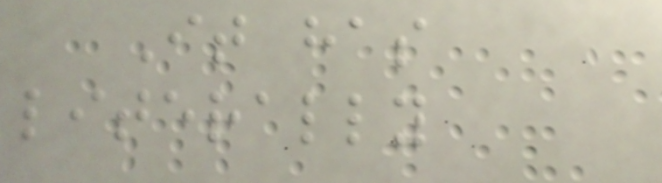It has
literally
